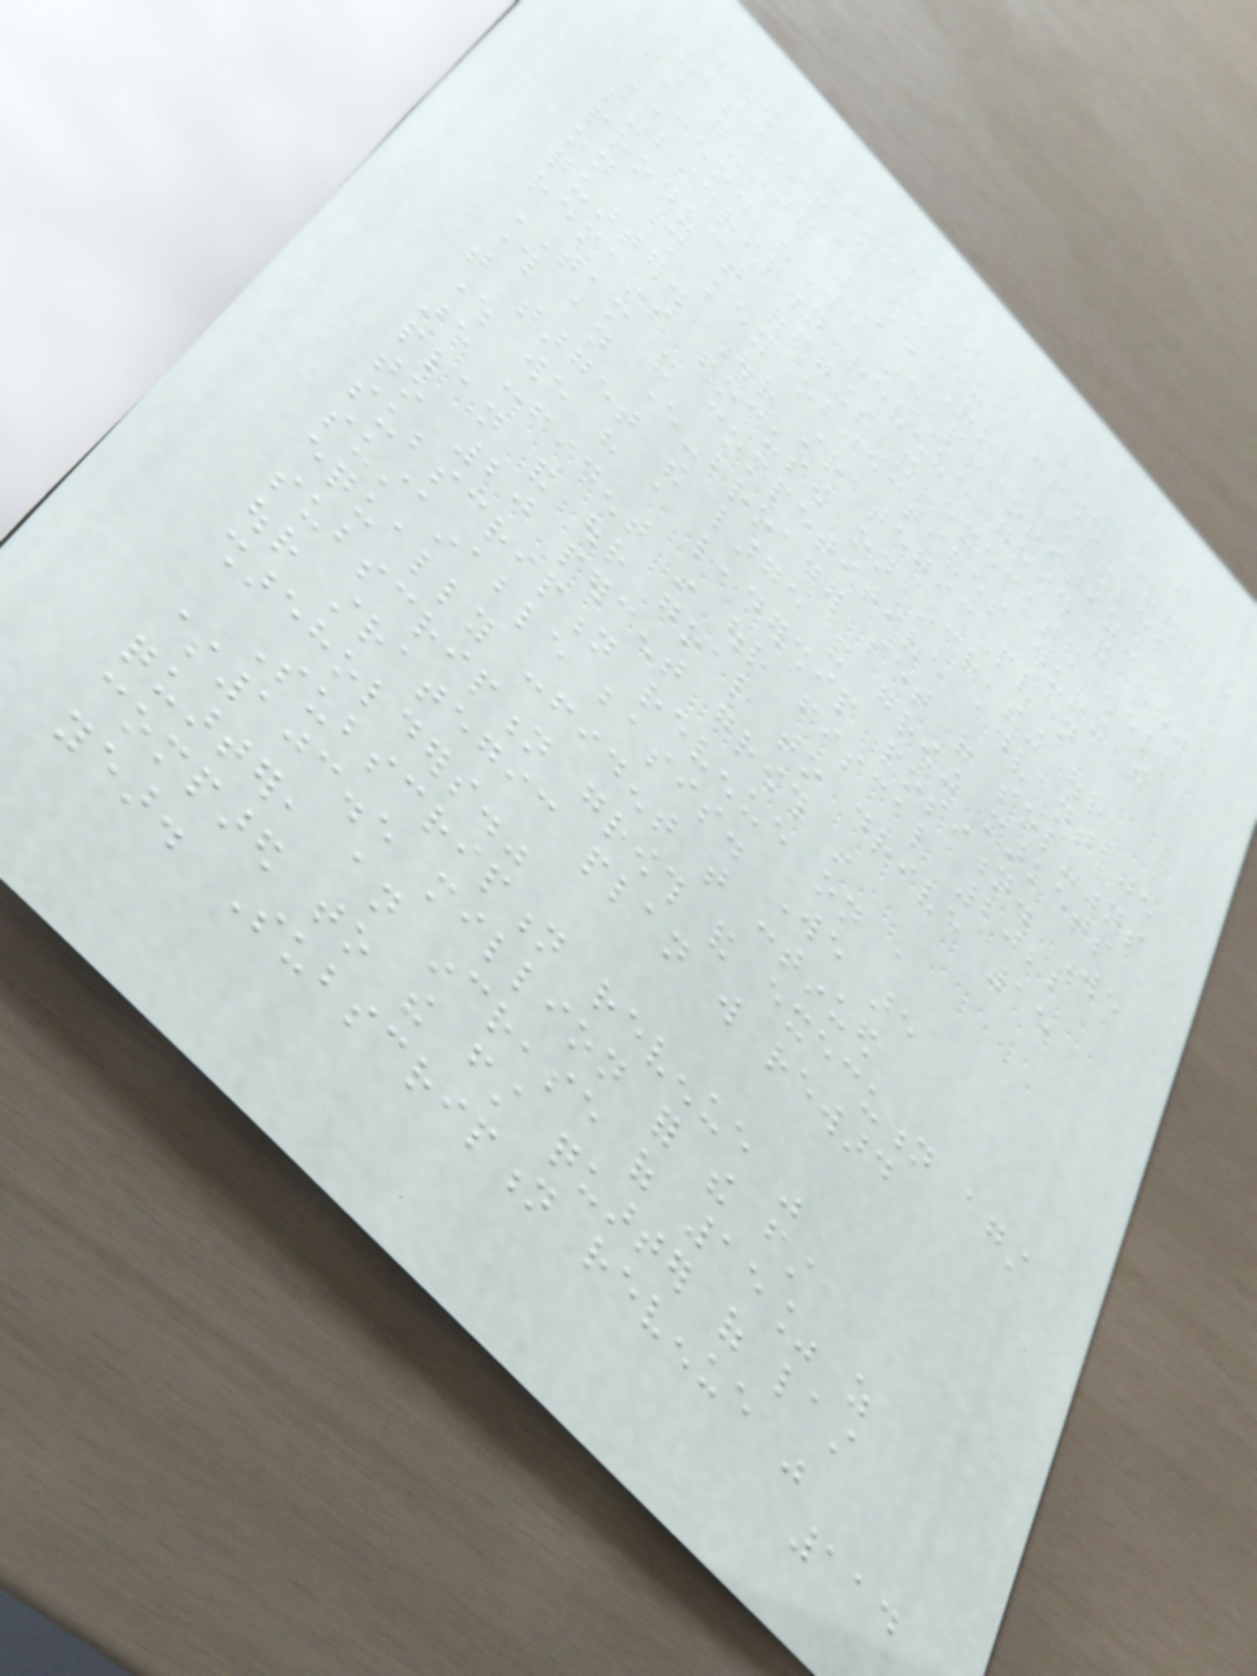"We continued to drive strong
subscription revenue growth during the
first quarter," said Rob Eberle,
CEO. "We are prioritizing
subscription revenue growth and new
product offerings and executed well
on those key objectives during the
quarter. Our strategic plan
remains focused on increasing our
TAM and competitive advantage
through an ever-broader set of solutions
that target the large and growing markets
where we have a leadership position. We
are confident in our fiscal 2022
plan and our goal to drive 15
to 20 percent growth in
subscription revenue on a
sustainable basis. We are
equally confident that continued
subscription growth and execution against
our strategic plan will reward
shareholders."
Subscription revenue was
$103.5 million for the first
quarter, an increase of 15% as
compared to the first quarter of last
year. Subscription revenue was
114
